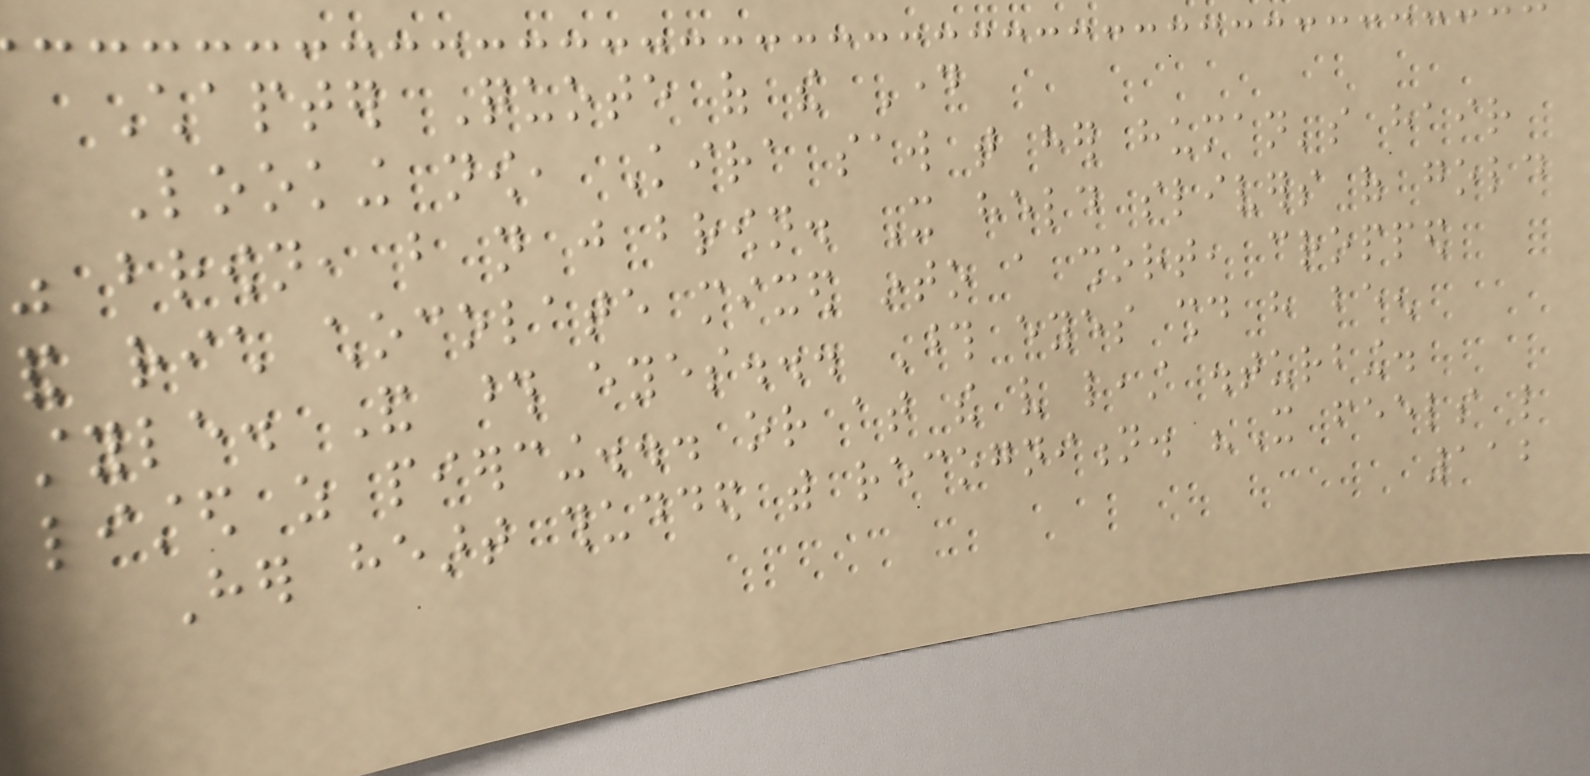Chapter Quote of the Day
Looking now, Kira saw that her human's hair
was brown, but not just brown. It held slivers of gold
and rich chocolate mixed into a short, cropped
style. And those eyes... Those eyes should have been
listed as piercing... or at the very least disturbing.
Her heart thudded with recognition. "It feels like
112
